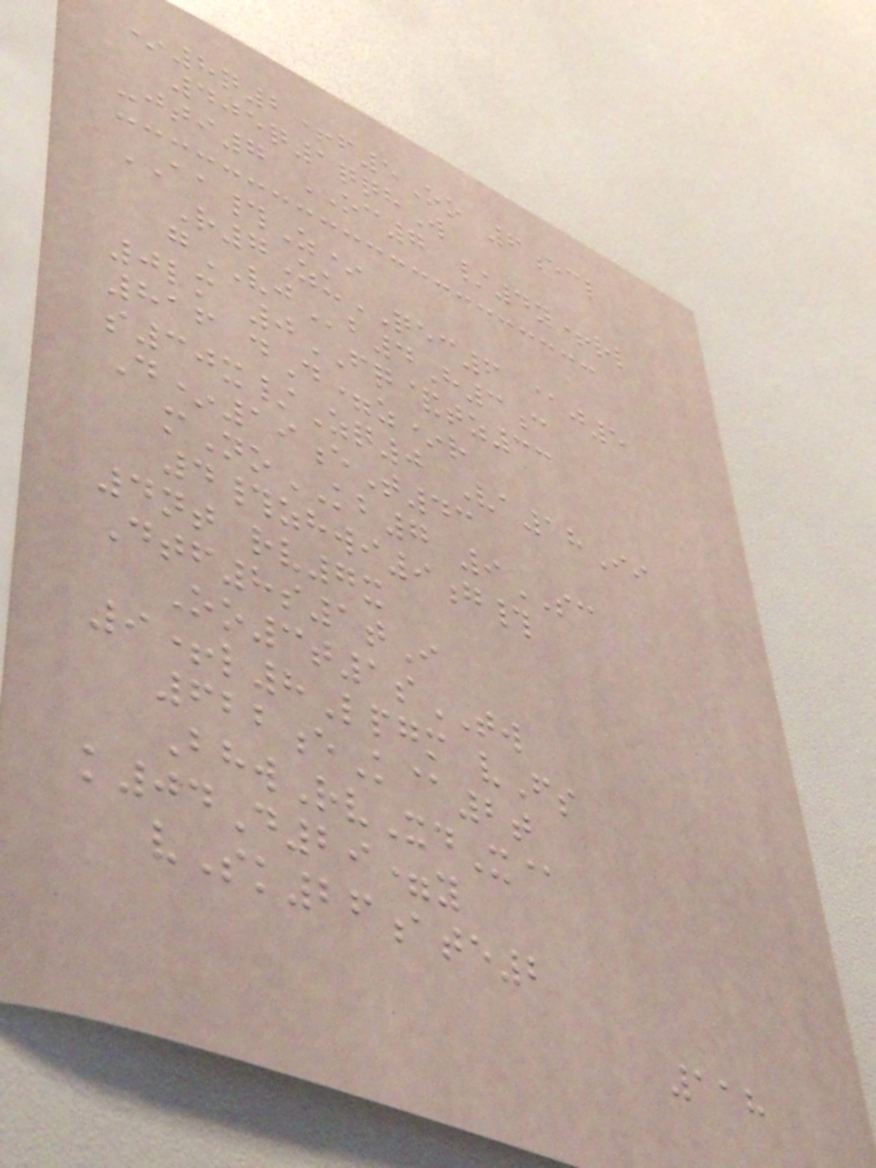*8q2+f5Oo 6ecl
405q1qqhW
-jti7 OC7 /4y+rl
AA#Z*
R7ZuQEC6 @j5
gVJb4H3c
0lm 0FQ&tz33
816 dD=z*r
s30x/Zq0 Va18Ii
D*19eT43
mNoKB7 9SC
4#zhwi9g#
4nt rv7x
Dtf8s1tI
Oo3t1sTW
9+l8Lpgm vFs
622eK@2t
BhwRvXdX@
k04D29=y
vSk26ate2
118
